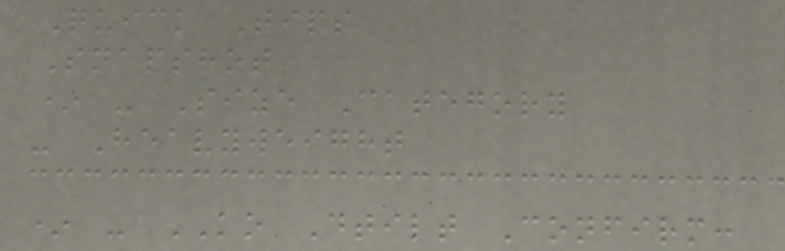Quick Tips
Snapshot
* - Size Category
- Heavyweight
* - KO Dtilt Confirm:
